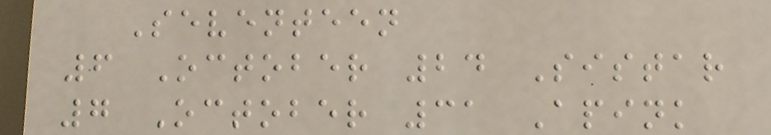Seventeen
6 October 24 Sistar
7 October 31 Apink
